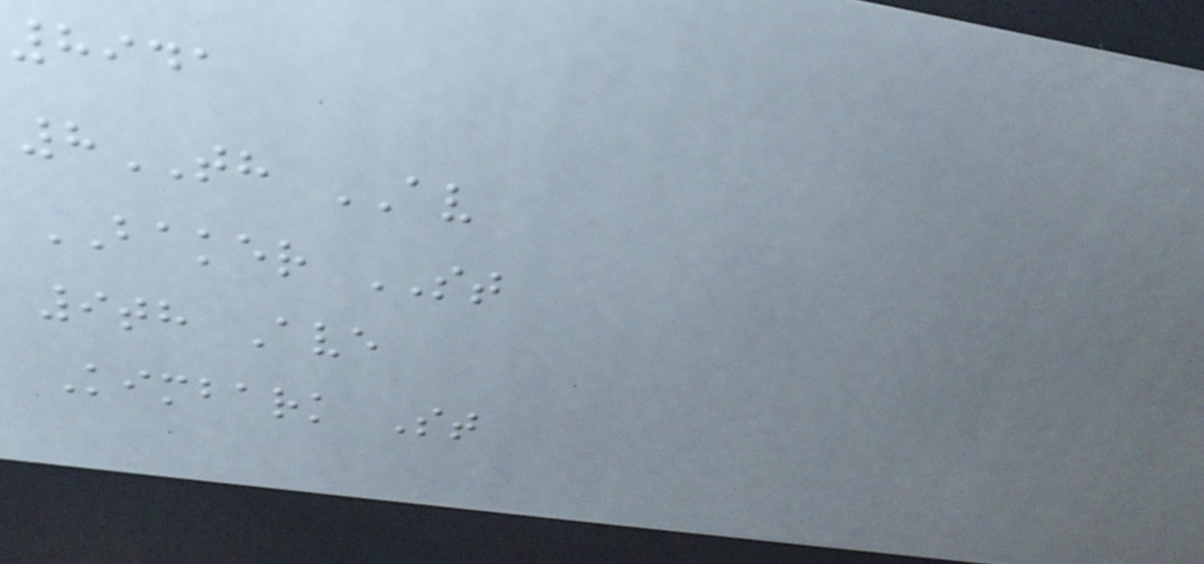8941
8TH AV
BAKER ST
9th Ave
Kimbark St
